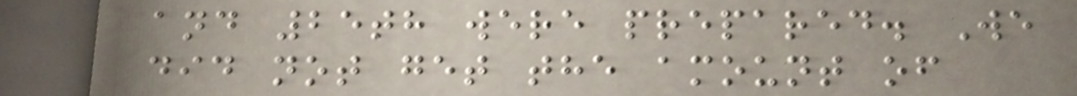and 25th were prepared. We
did not get the amount of
